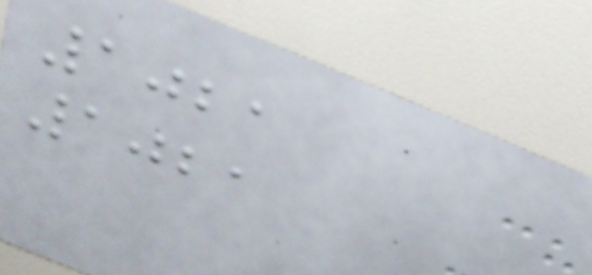1021
1021
